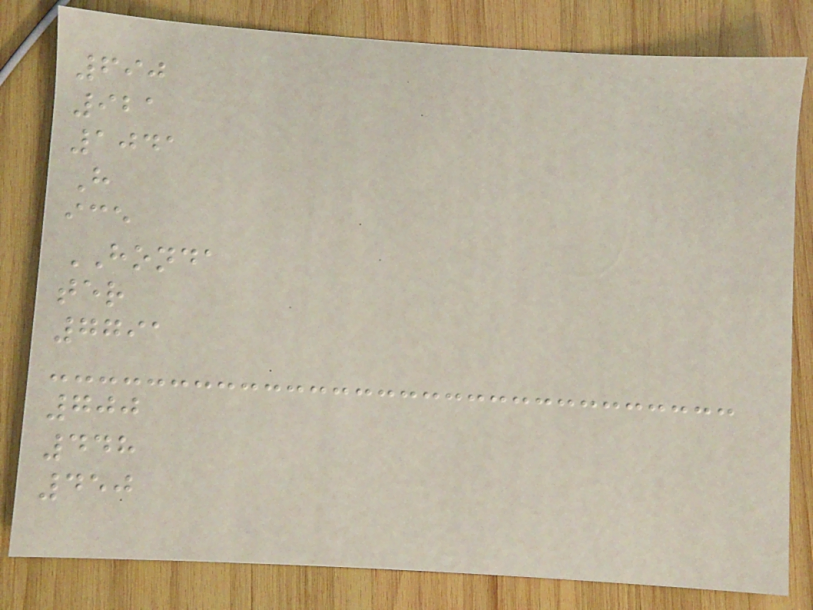690
921
1041
H
ice
HONDA
ter
7791
700
448
450
